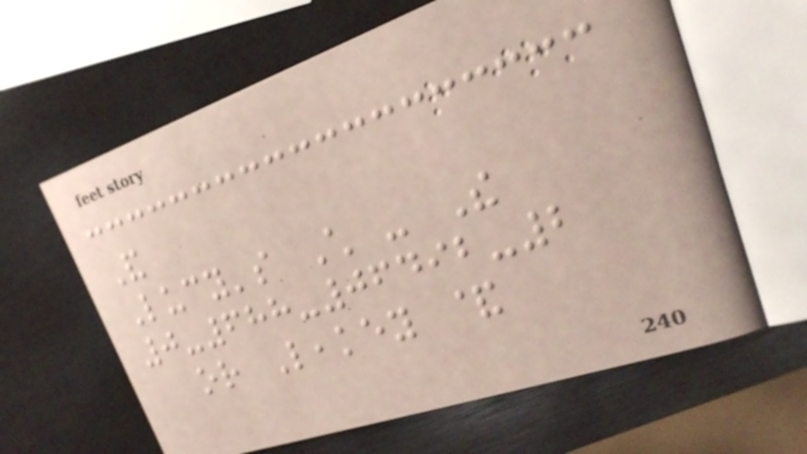And
Lucy's Child - The
0-688-06492-2
or Leakey &
